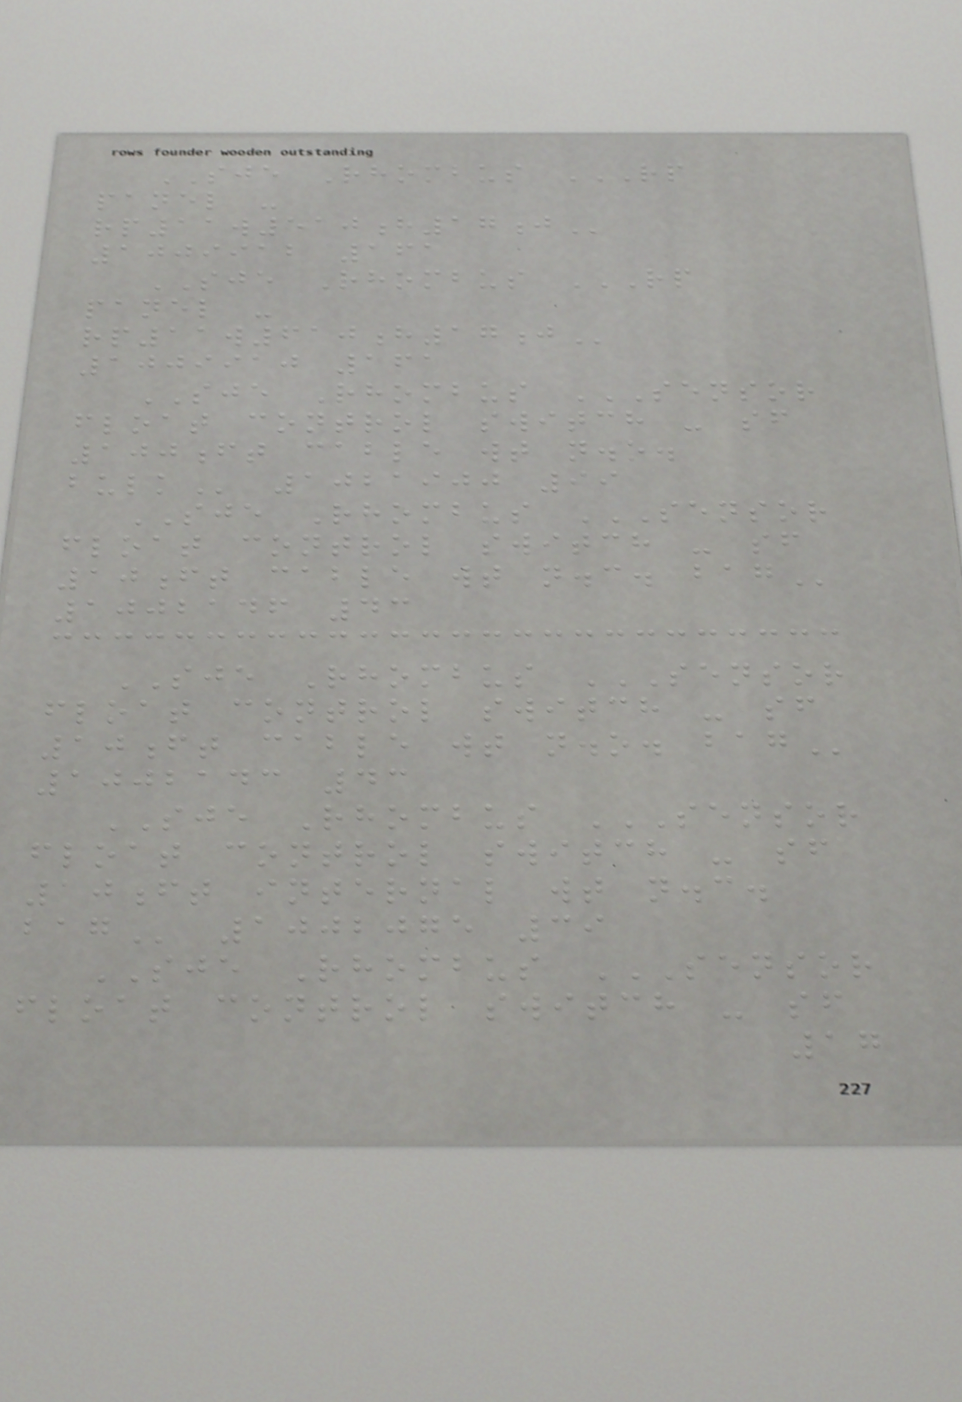SJE Rhombus RP
PANEL -
RP11W510H17J
1009912 161
SJE Rhombus RP
PANEL -
RP11W610H17J
1009910 161
SJE Rhombus SENSOR
FLOAT CONTROL SWITCH - SF
100FT CABLE WT N.O.
BULK 1021900 99
SJE Rhombus SENSOR
FLOAT CONTROL SWITCH - SF
10FT CABLE WT N.C. BAG
1002146 43
SJE Rhombus SENSOR
FLOAT CONTROL SWITCH - SF
10FT CABLE WT N.O. BAG
1002143 43
SJE Rhombus SENSOR
FLOAT CONTROL SWITCH - SF
10FT INTERNAL WT N.C.
BAG 1002075 39
SJE Rhombus SENSOR
FLOAT CONTROL SWITCH - SF
17
